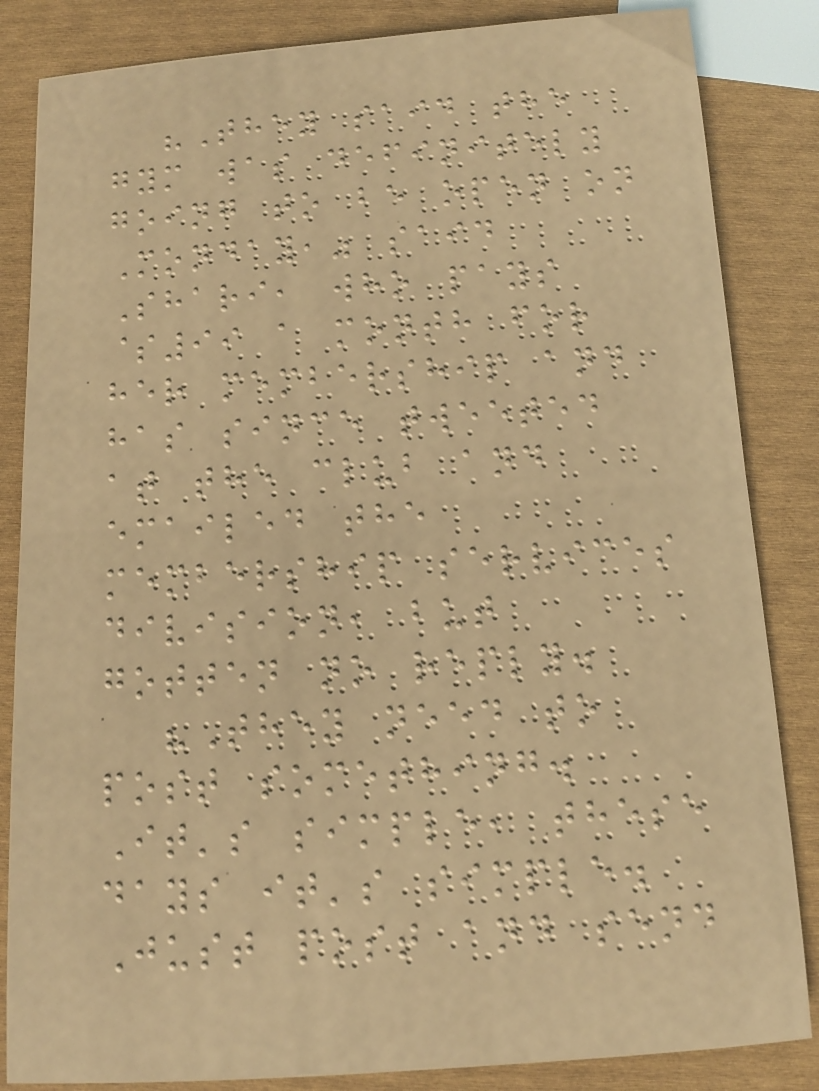"They said the
gym was definitely
going to be open on
Monday," said
Shari, who pays
$99 a month for
her membership and
has since tweeted
at the club and
emailed the
membership services
division, but
gotten no reply.
"They need to
post something.
It's simple, these
days it's simple.
Just post and send
